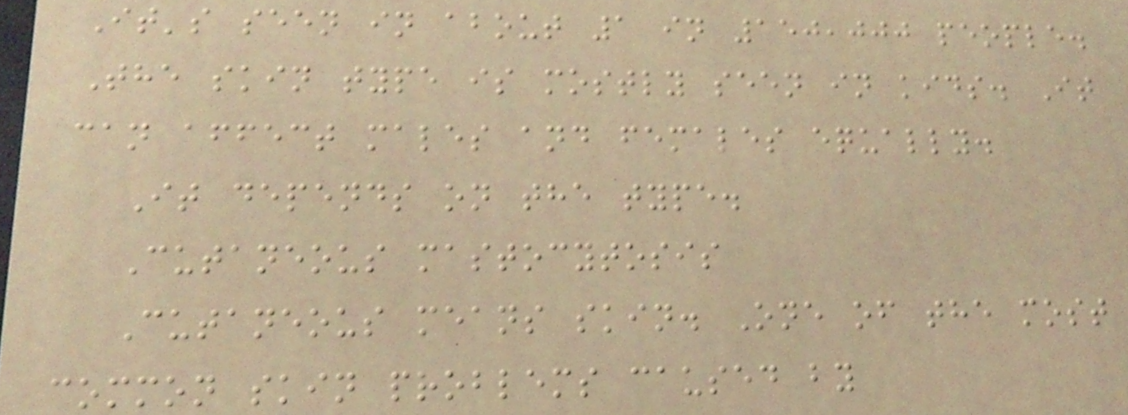It's seen in about 1 in 150,000 people.
The skin type is mostly seen in kids. It
can affect males and females equally.
It depends on the type.
Cutaneous mastocytosis
Cutaneous means skin. One of the most
common skin problems caused by
